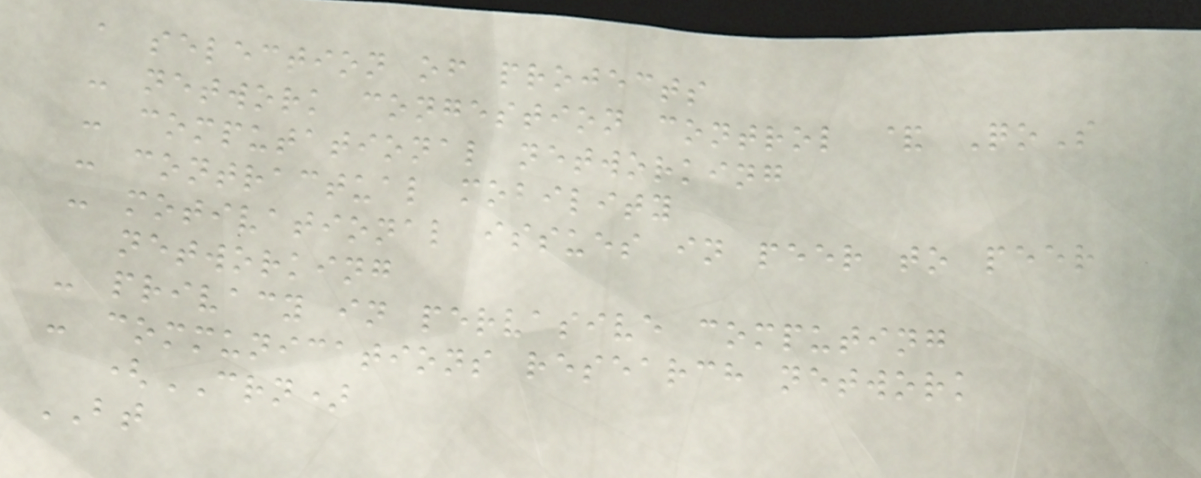a selection of projects
- network congestion control & QoS
- computational networking
- contractual mobility
- motivational issues in peer to peer
networking
- privacy in pervasive computing
- communications research network
(CRN)
BT
